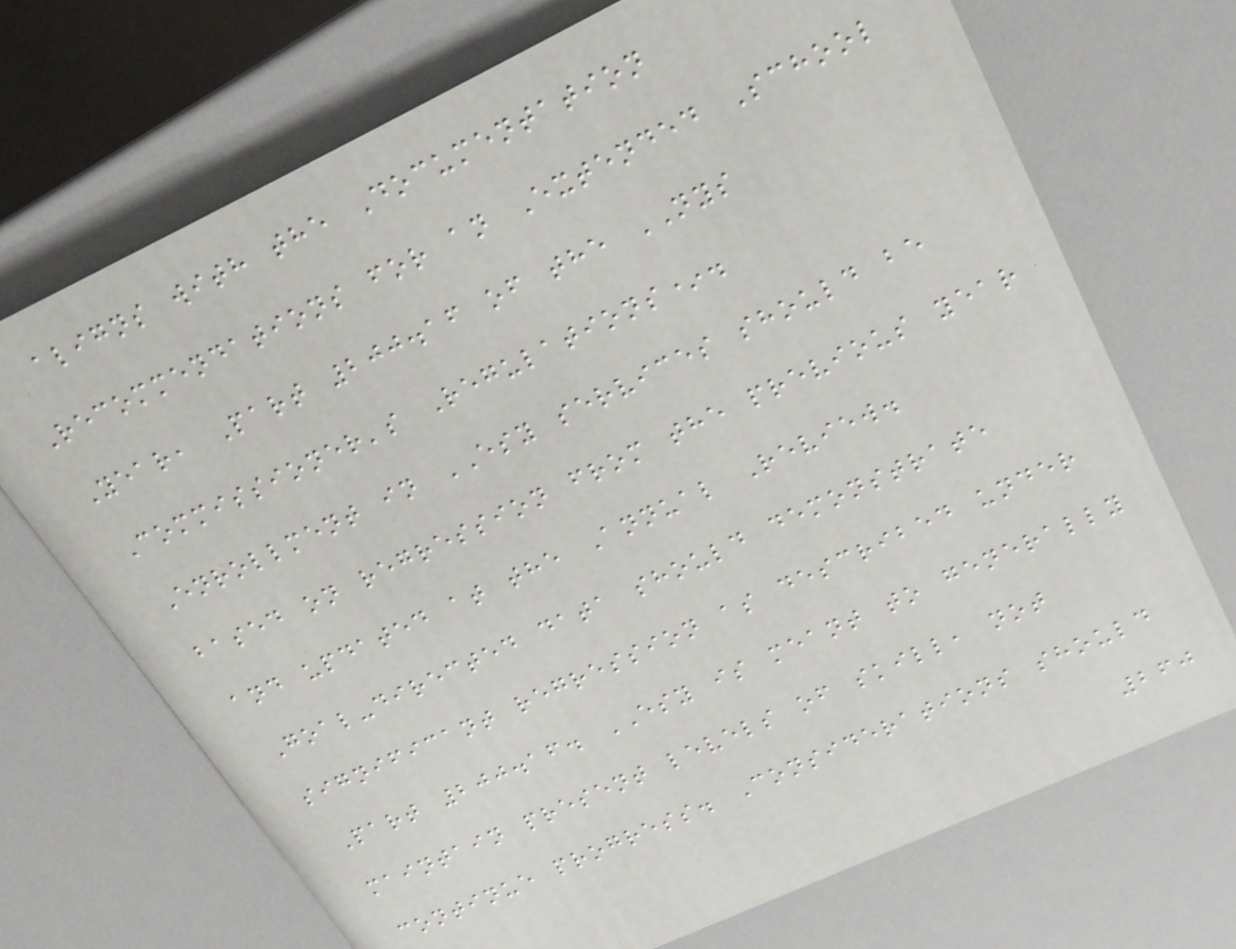aligns with the Documentation
Recommendations for an Extended School
Year, Part 200.16 of the NYS
Commissioner's Regulations*.
Enrollment in ESY services should be
based on regression from the previous year
and updated at the Annual Review.
Goal-directed data should demonstrate
significant regression as described under
Part 200.16. ESY is meant to generally
maintain present levels of skill, not
continue progress. Considerations should
260
